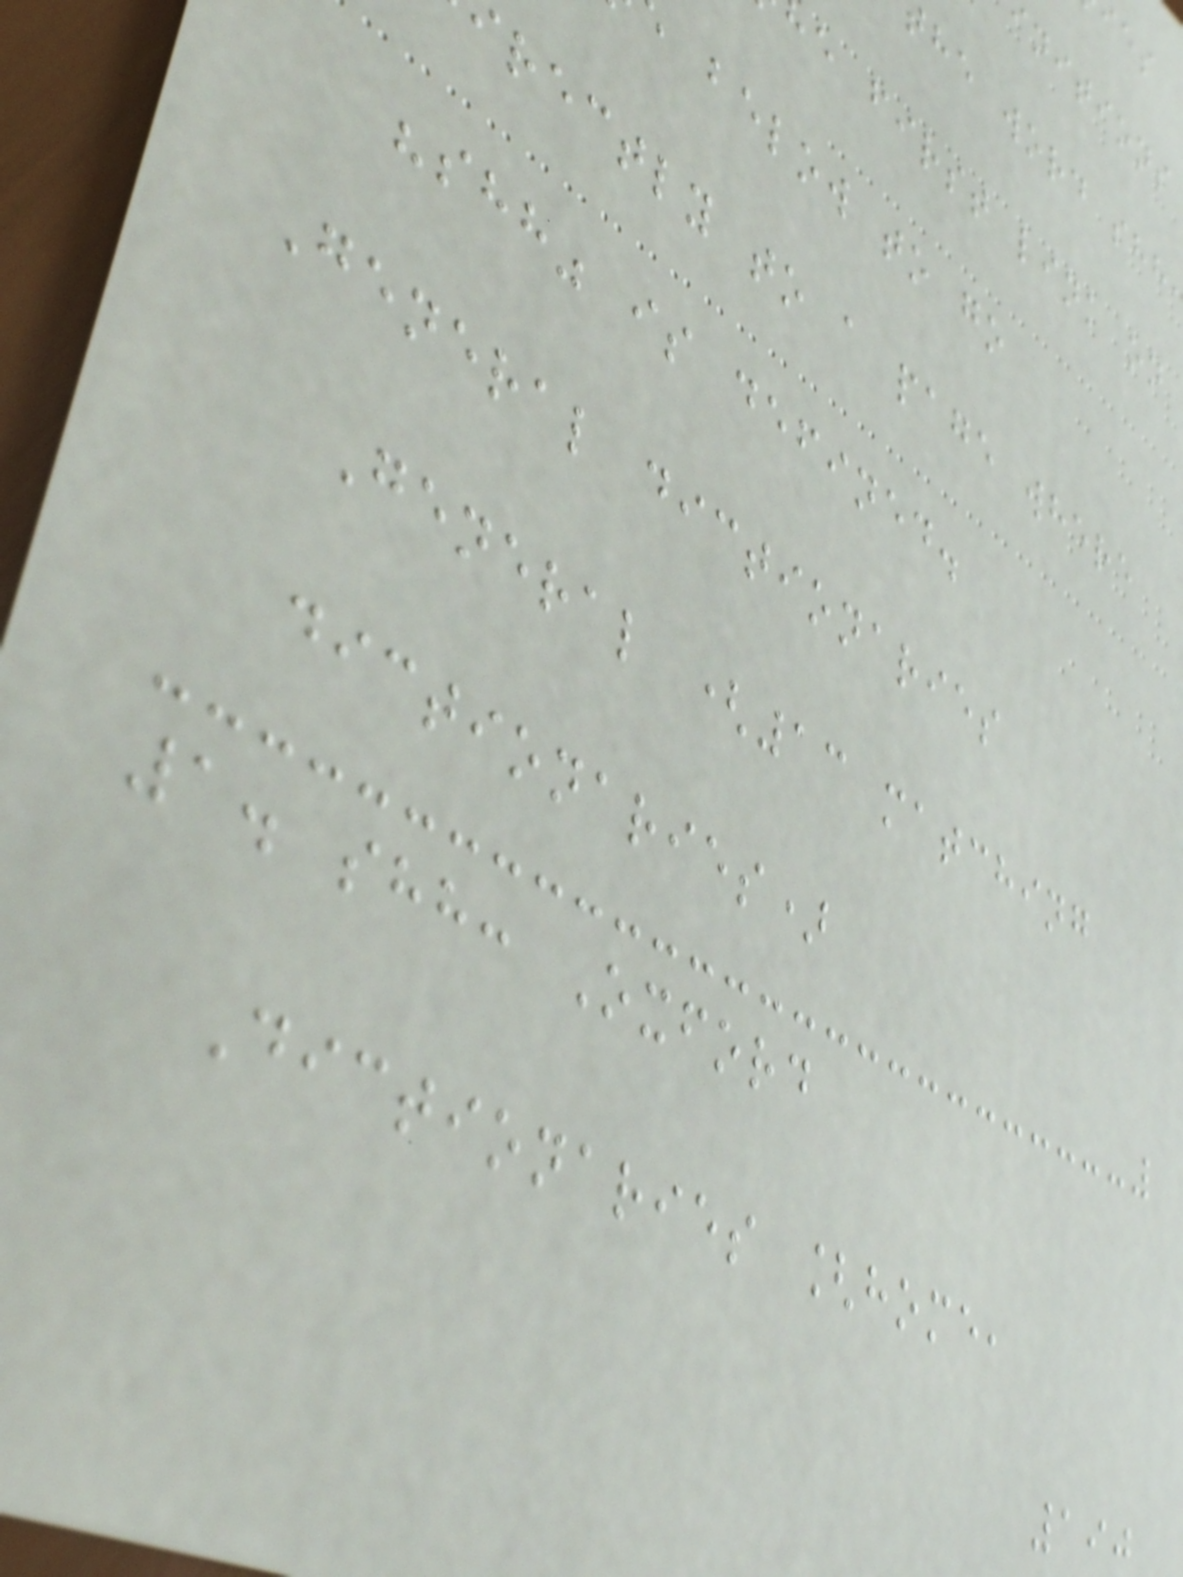nitions
he word shh
e first link on
below to go
rectly to a page where
"shh" is defined.
General dictionaries
General (13 matching
dictionaries)
1. shh: Oxford
Dictionaries [home,
190
